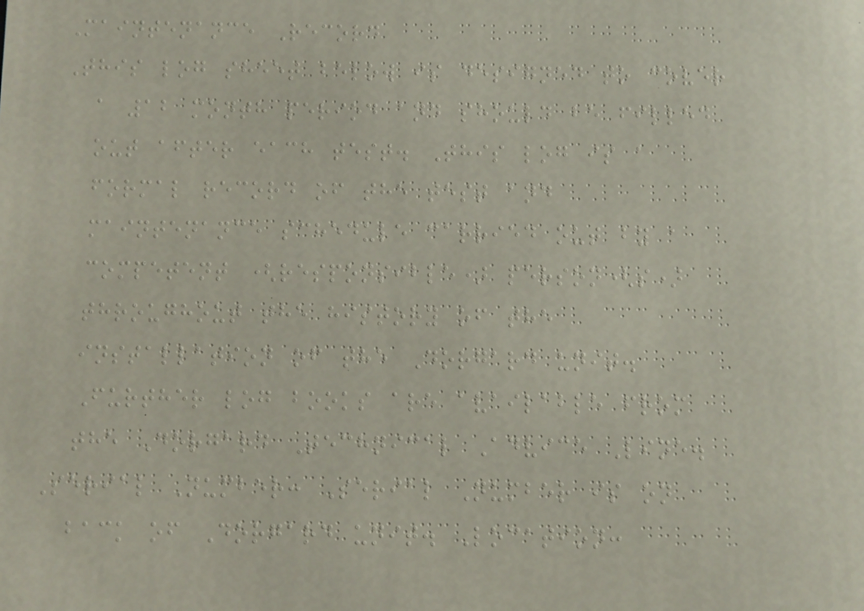Maintenance Record
This log sheet below is designed to cover
a 12 month period and should be filled
out after each test. This log is a
formal record of the test and
maintenance schedule carried out by a
competent (responsible) person(s)
throughout the history of the
installation of the Dorgard unit.
Further log books are available from
the Dorgard Technical Advice Line.
Serial Number: Serial Number is on
back of Dorgard unit. Location:
